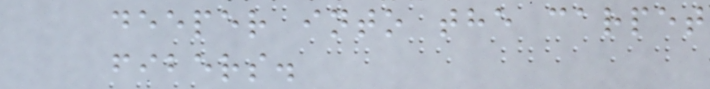deeper into the carpet
fibers.
